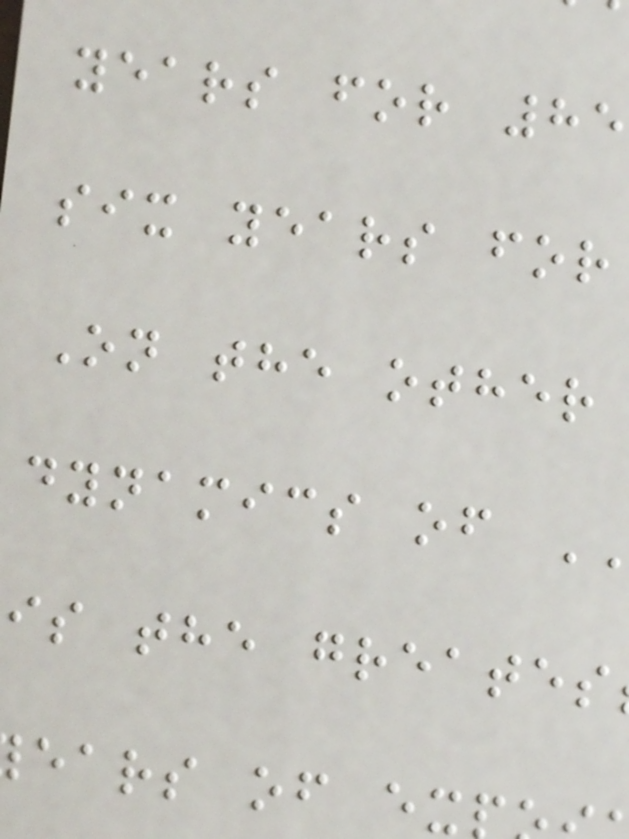years for 85
six years for
On the other
dynamics of
is the greates
ears of ex
